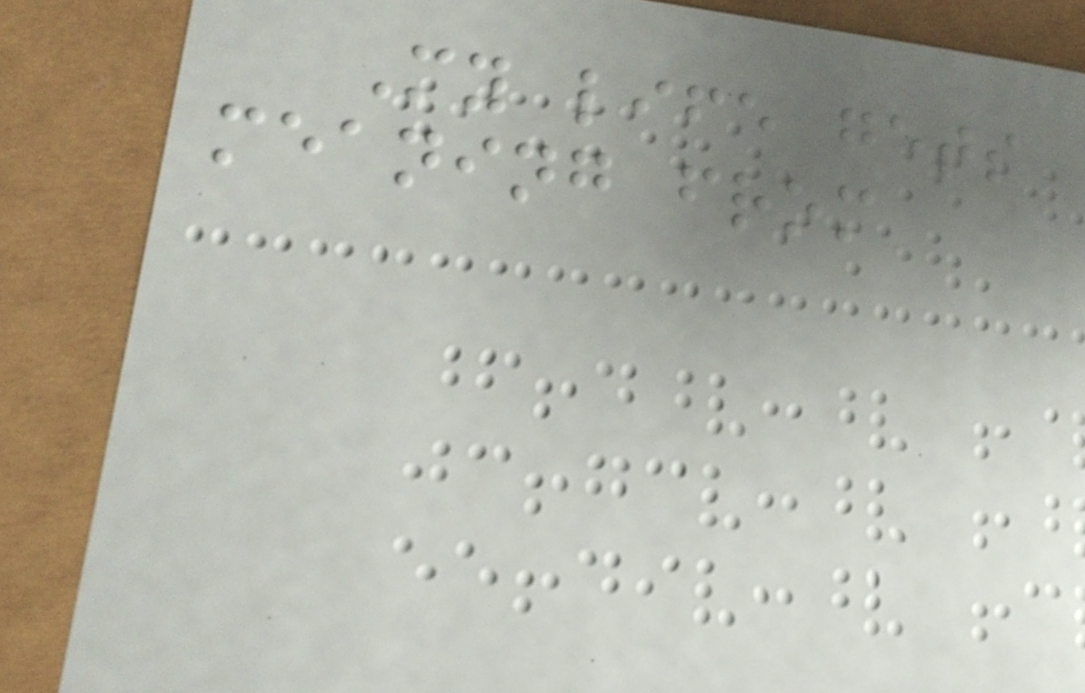My life gets
meaning from
